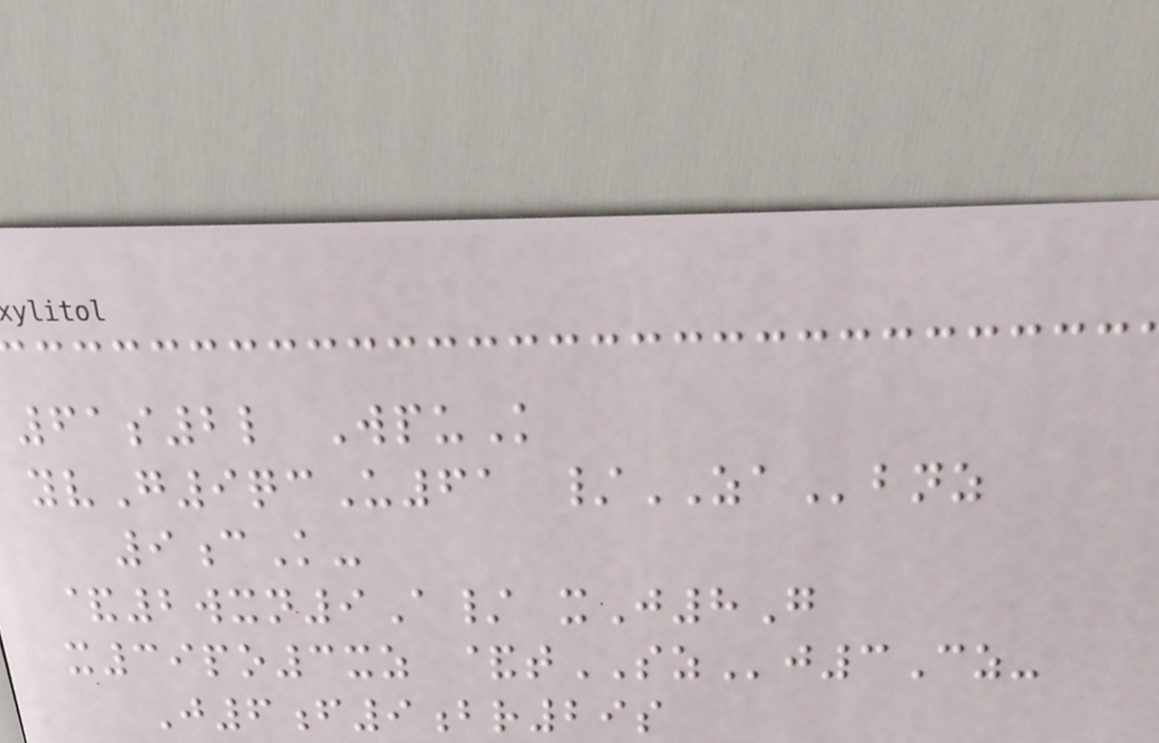61s2l WpuK
yvG9qcU61 /ZAbnz
9cK-
&2wxn9A/ xJ8G
x39po3xz &tSZj3Cz-
J6f9br29s
